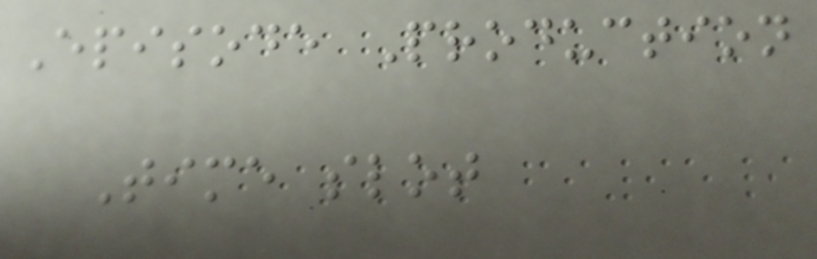Episode Production
Time slot
